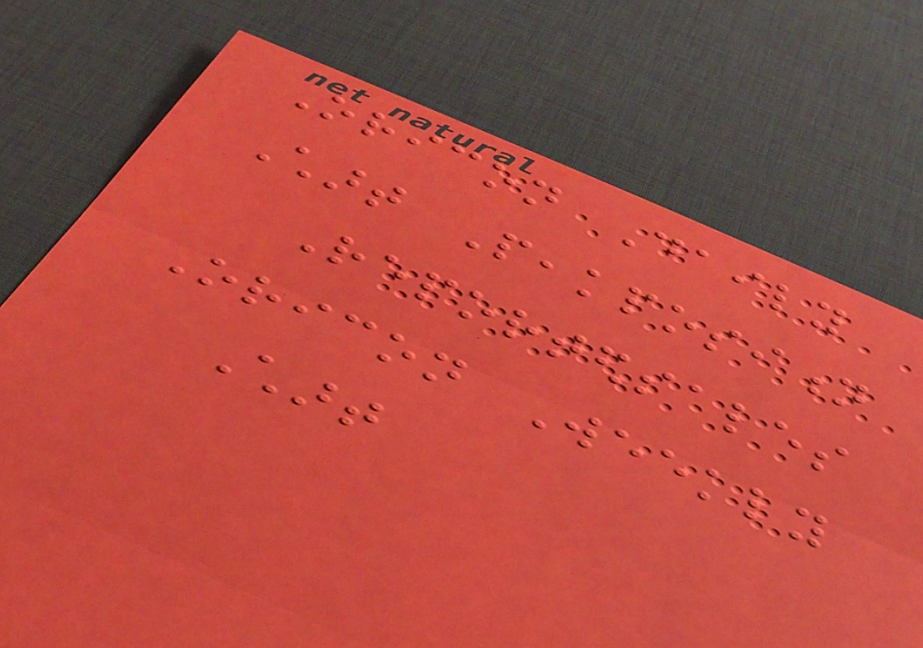Oricon Daily
Chart Peakposition
Reportedsales
Oricon Weekly
Chart
